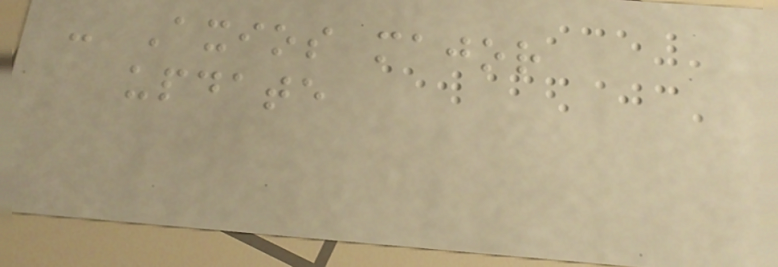- Axios major
update
